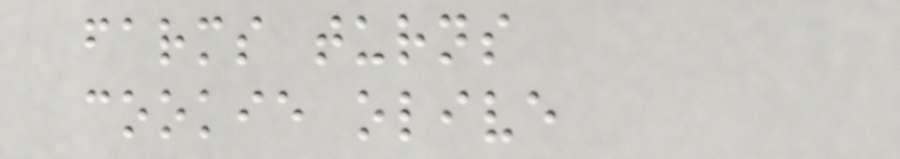farms turns
cookie olive
